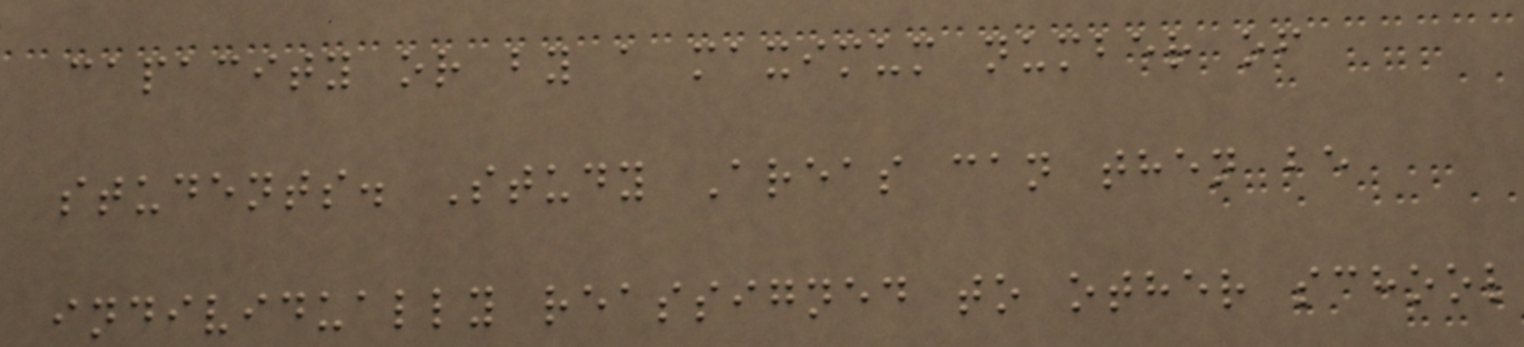capacity or by a maximum number of
students. Study Areas can then be
individually reassigned to other school
